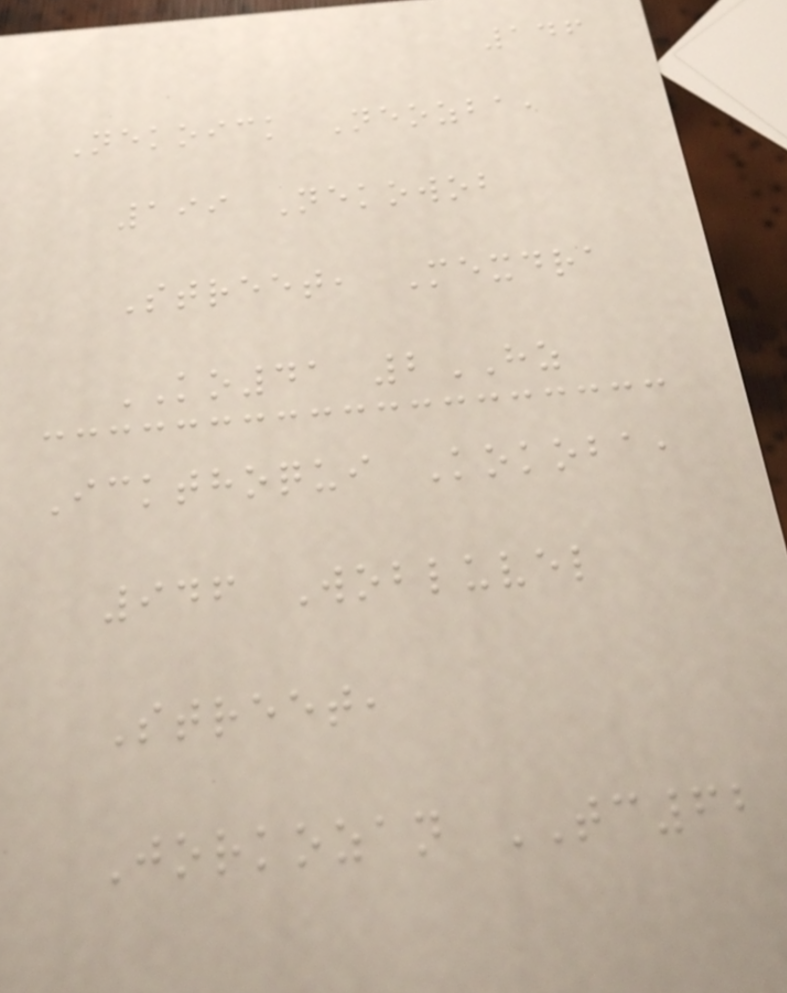146
Nekoick Neozba,
199 Nekowob
Street, Mexdra
KO41 2HZ
Ickthoqui Kokoba,
946 Wobluvel
Street,
Jorkozan TC62
